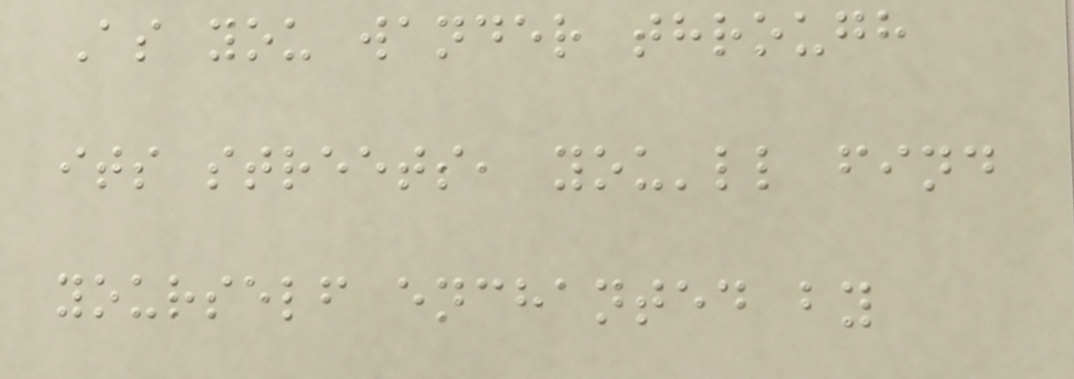As you wander through
its streets, you'll find
yourself enchanted by
